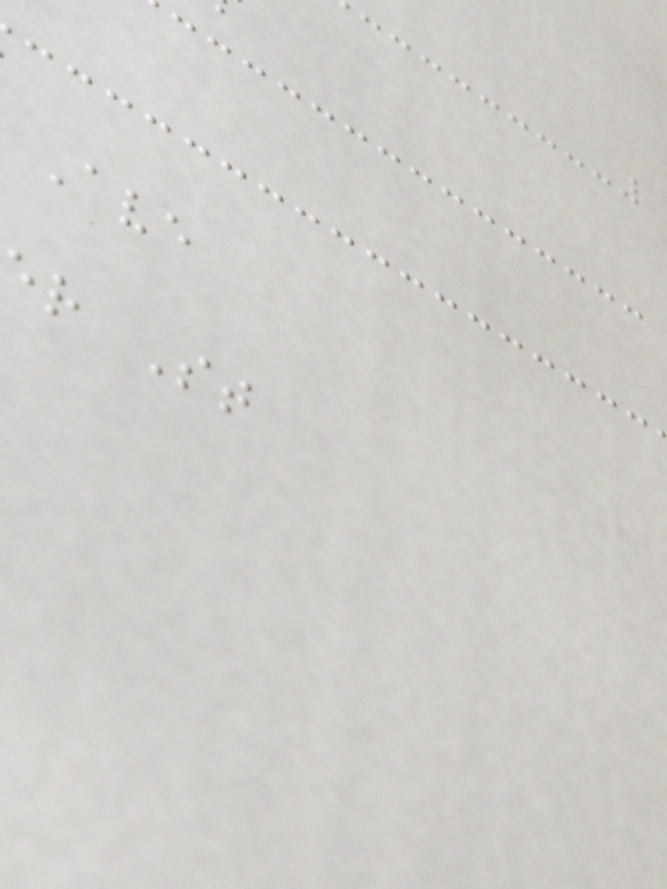Ave
r St
